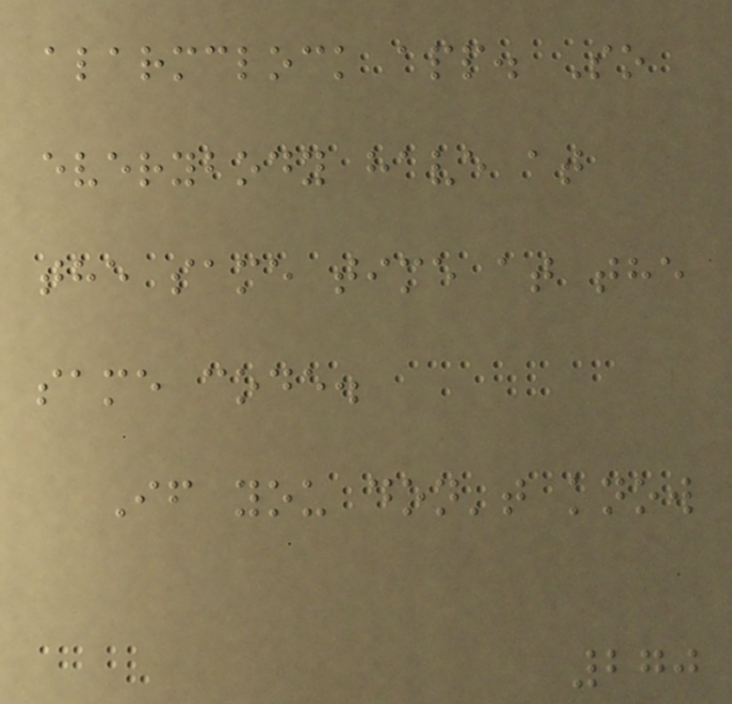alarmclock app. So
everybody have at
the same time at the
same code.
If you don't know
270
